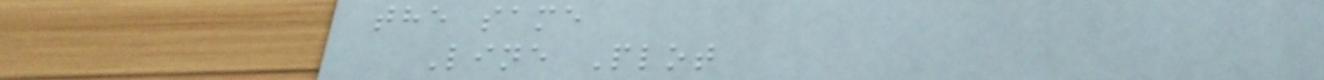the same
Line Plot
